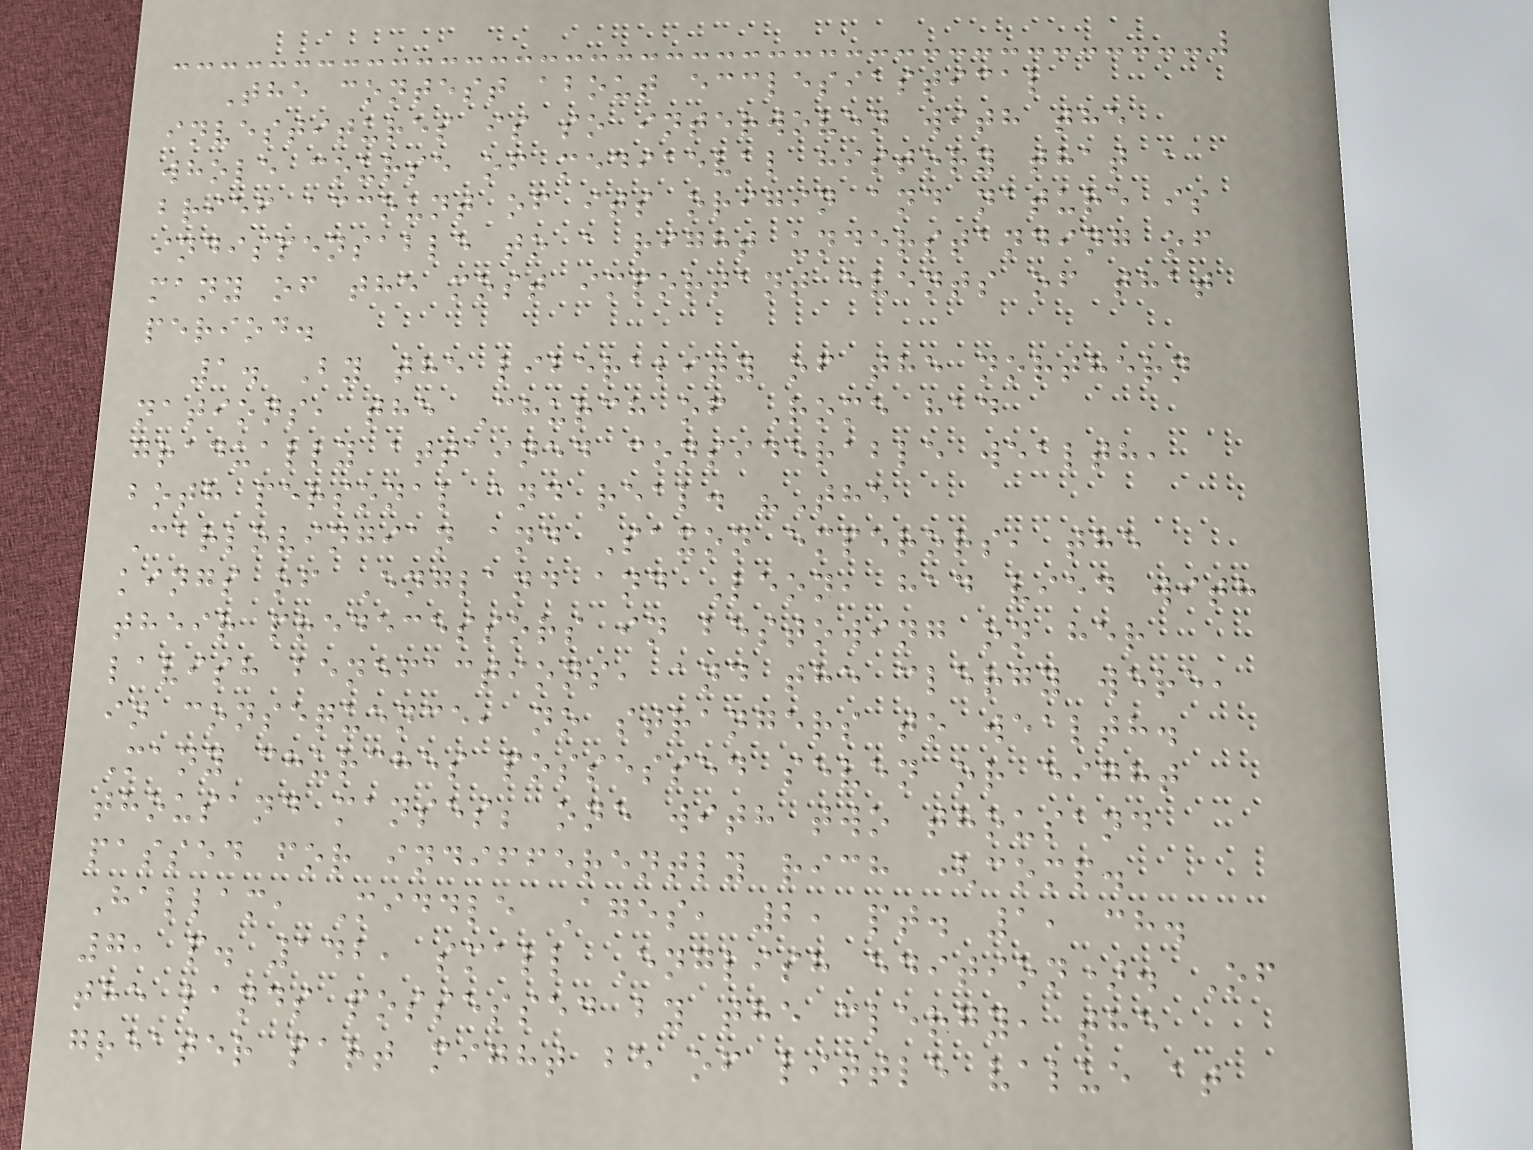The contest about ecclesiastical
investitures is so interwoven with the
whole course of mediaeval history that a
brief account of its origin and nature is
indispensable to a right understanding of
many of the most important events of that
period.
1. By the liberality of the northern
nations, the Church of Rome had
gradually attained considerable wealth,
both personal and real. "The
Carlovingian and Saxon emperors, the
kings of England and Leon, had vied with
their predecessors in bestowing on her
lavish benefactions, and the clergy were,
in consequence, no strangers to wealth.
Many churches possessed seven or eight
thousand manses; one with two thousand
passed for indifferently rich (comp.
Hallam, Middle Ages, 2, pt. 1, ch.
7, p. 142, small English edition). Of
the lands possessed by the clergy, the
greater part might be of little value at
